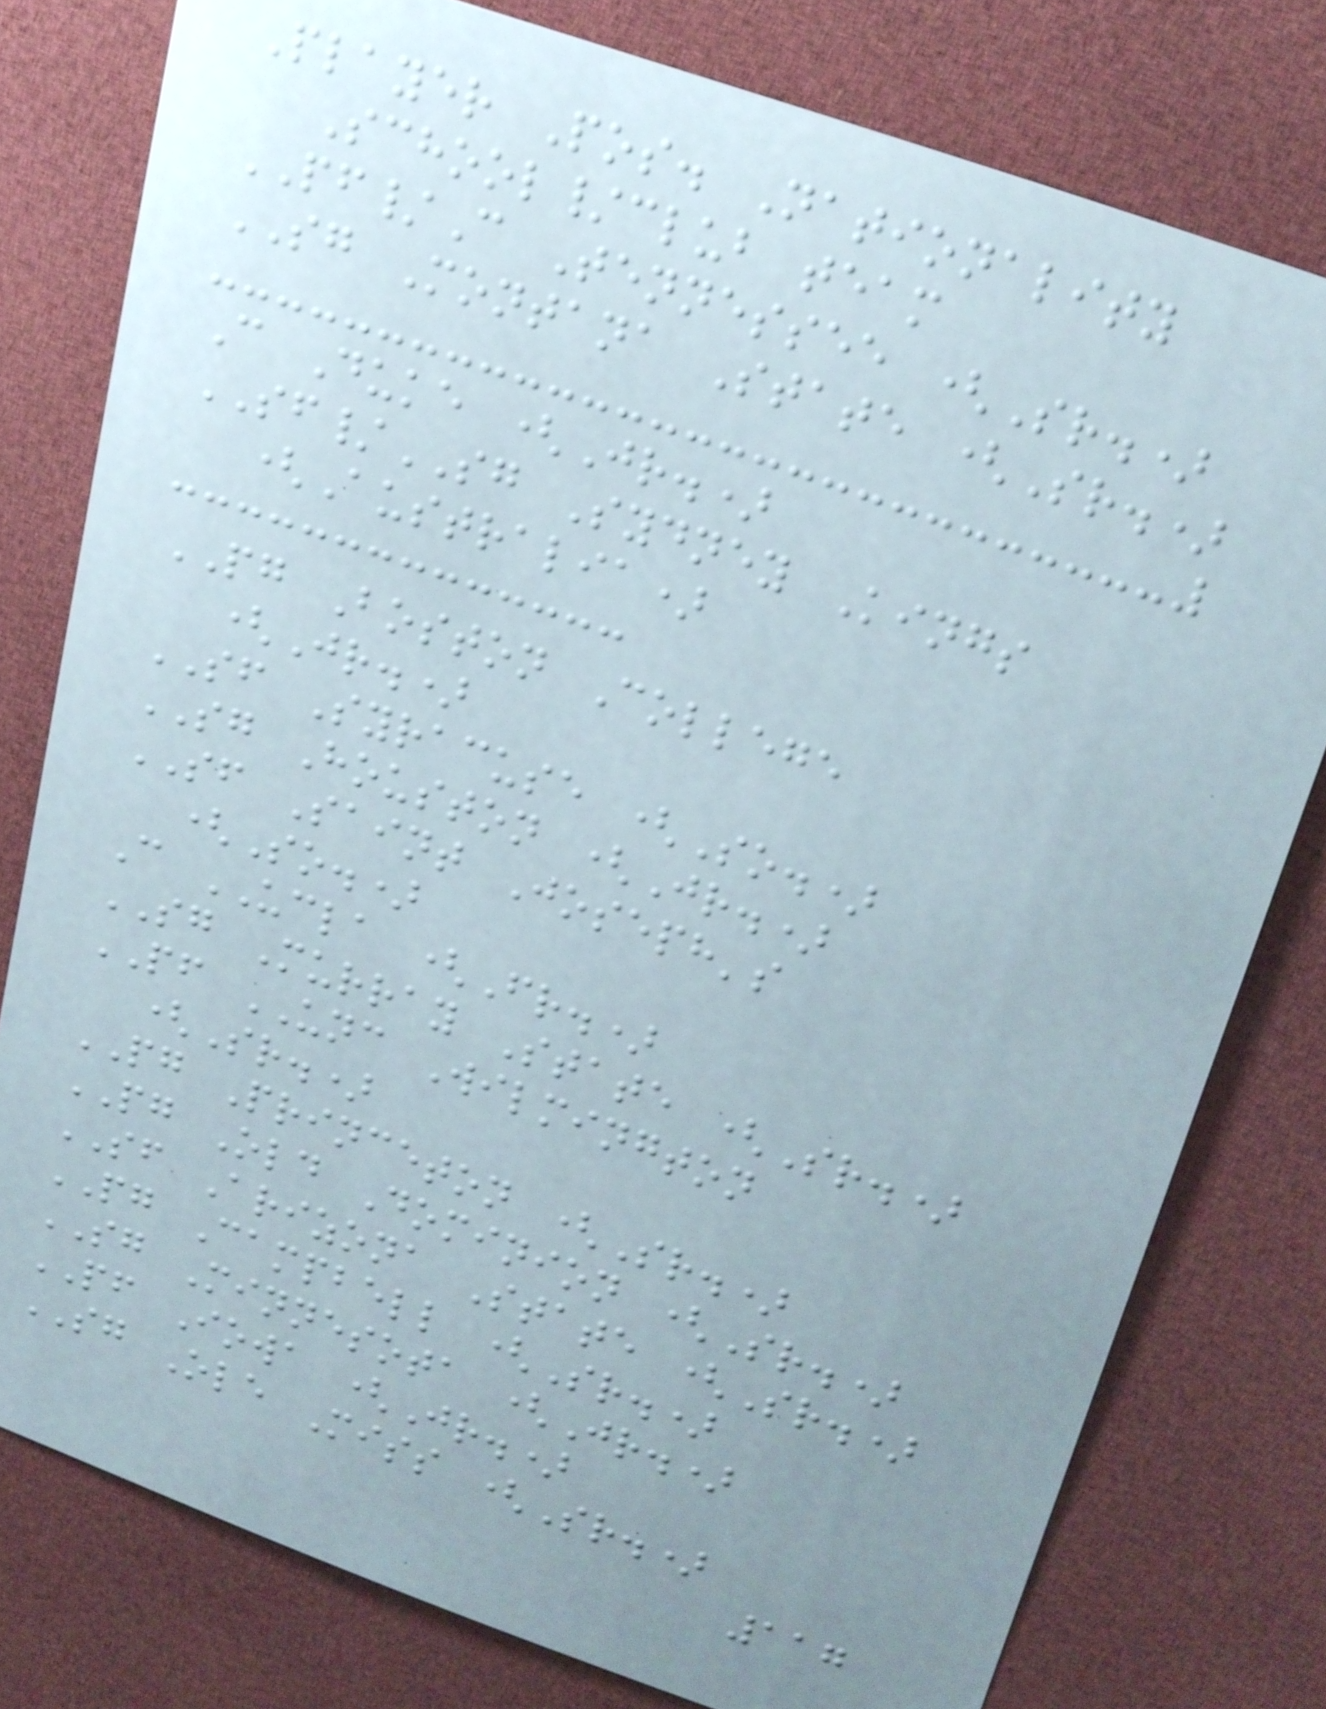Player Pos. Nationality
School/club team
PF/C Tennessee (Sr.)
SG Montana State (Sr.)
C Duke (Jr.)
SF/SG Sydney Kings
(Australia)
PG Boston College
(Jr.)
SF Syracuse (So.)
SG Houston (Jr.)
SF Saint Joseph's
(So.)
C UCLA (Fr.)
SG Murray State (Sr.)
PF UNC Wilmington
(Sr.)
PG Princeton (Sr.)
PG Old Dominion (Sr.)
SF Arizona State (Sr.)
PG Campbell (Sr.)
SG Minnesota (Jr.)
PF Iowa (Jr.)
SG Ole Miss (Sr.)
117
